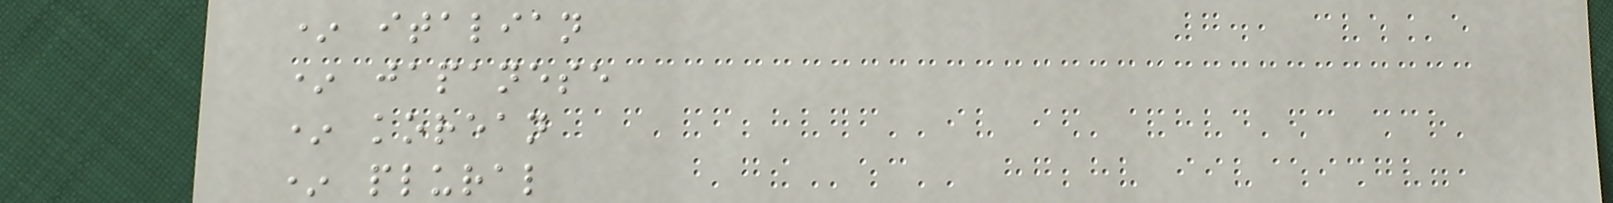* italian
* japanese
* korean
* plural
